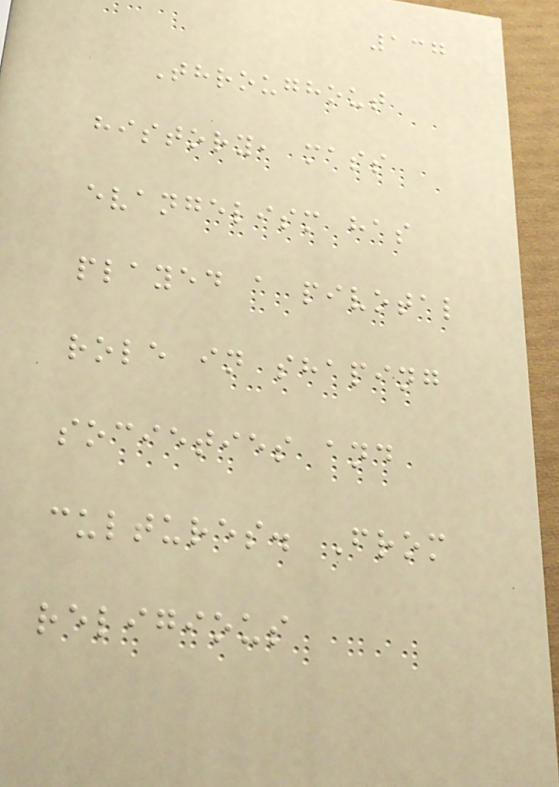137
Throughout
history, mass
evangelism has
played a pivotal
role in shaping
societies and
cultures. From
religious
